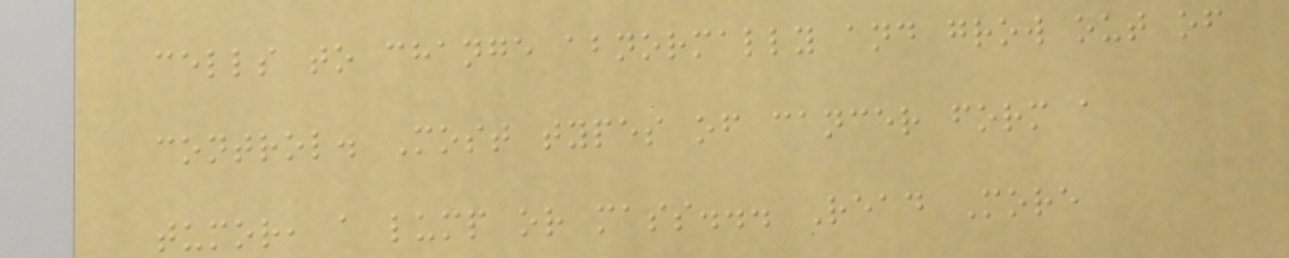cells to change abnormally and grow out of
control. Most types of cancer form a
tumor, a lump or mass... Read More
